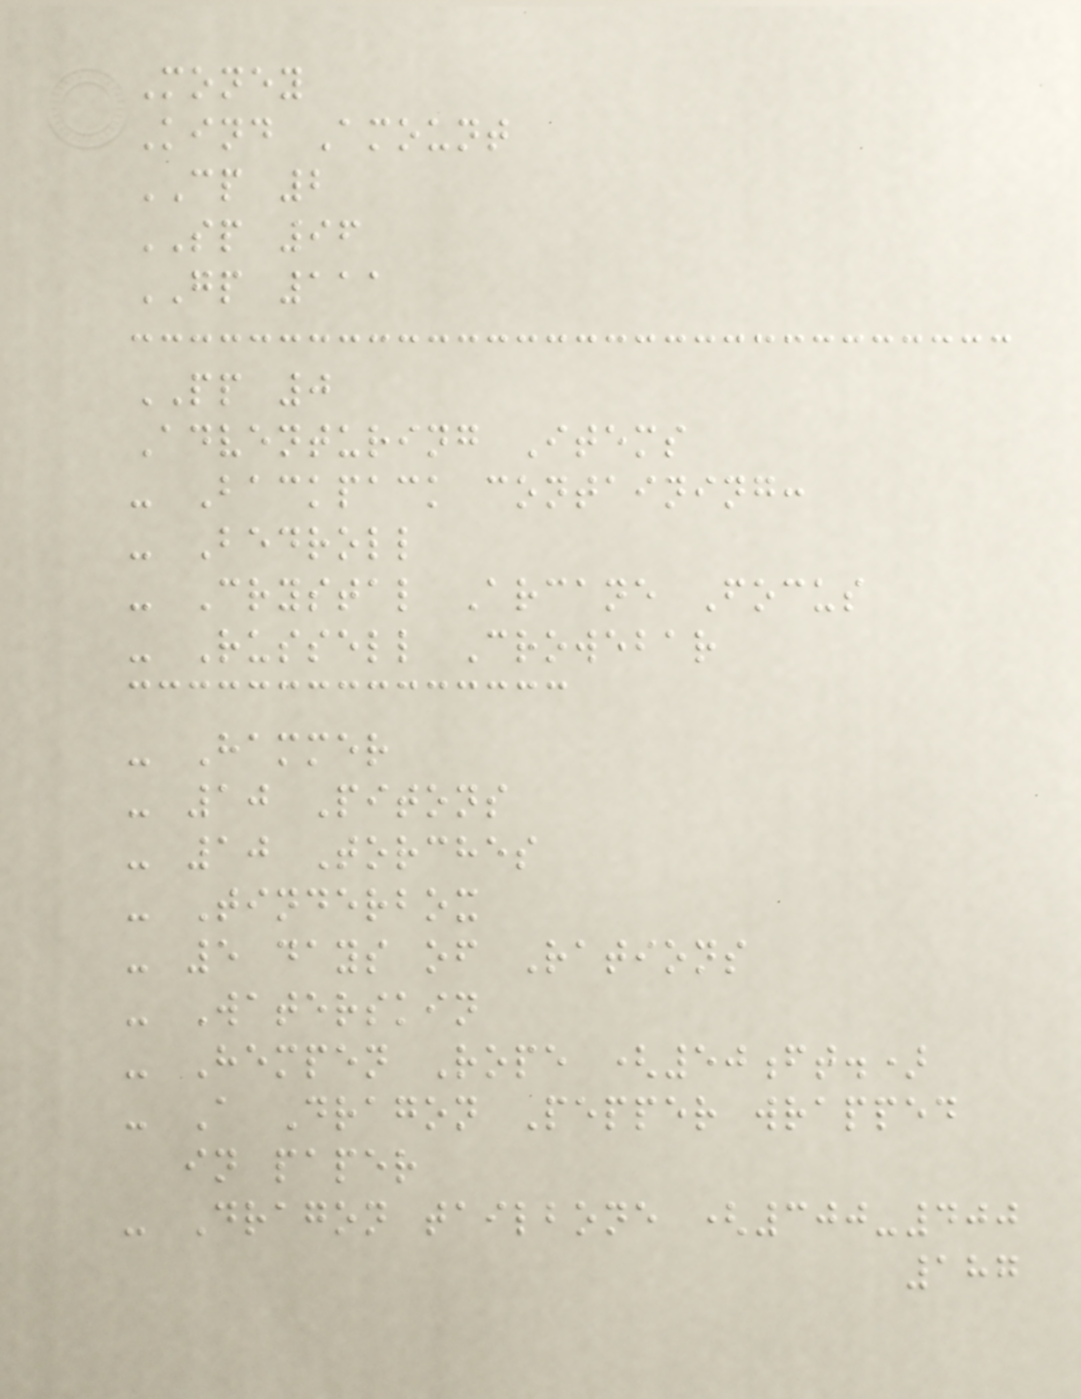Money
Kind Amount
CP 2
SP 96
GP 111
PP 0
Adventuring Items
- Backpack containing:
- Bedroll
- Crystal Arcane Focus
- Russell Crowebar
- Hammer
- 10 Pitons
- 10 Torches
- Tinderbox
- 5 days of Rations
- Waterskin
- Hempen Rope (50ft.)
- A Dragon Pepper wrapped
in paper
- Dragon tailbone (300-400
187
